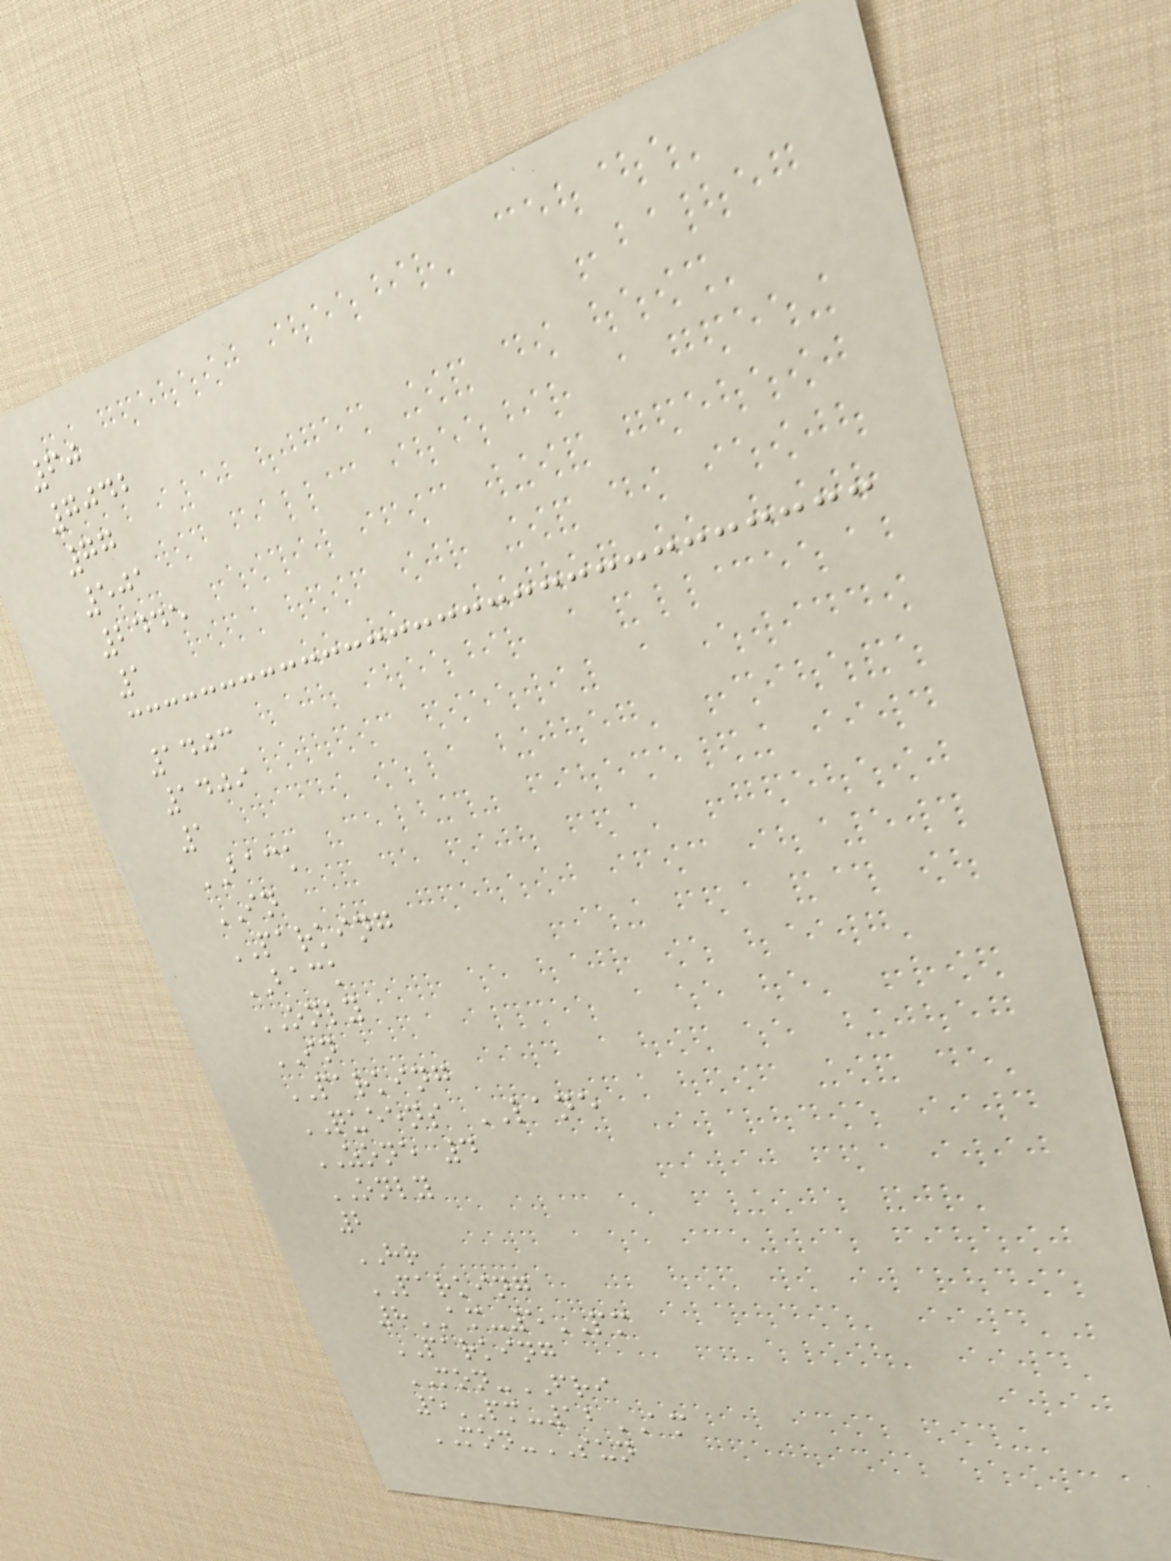60
7042
77
501
2445
1
1403
1409
1
BACK
IN
PARKING
BACK
ONLY
IN
PARKING
QUEENS LANE
ZONE 4
ONLY
2
HR
PARKING
8AM-5PM
PARKING
MON-FRI
5PM-12AM
MON-SUN
